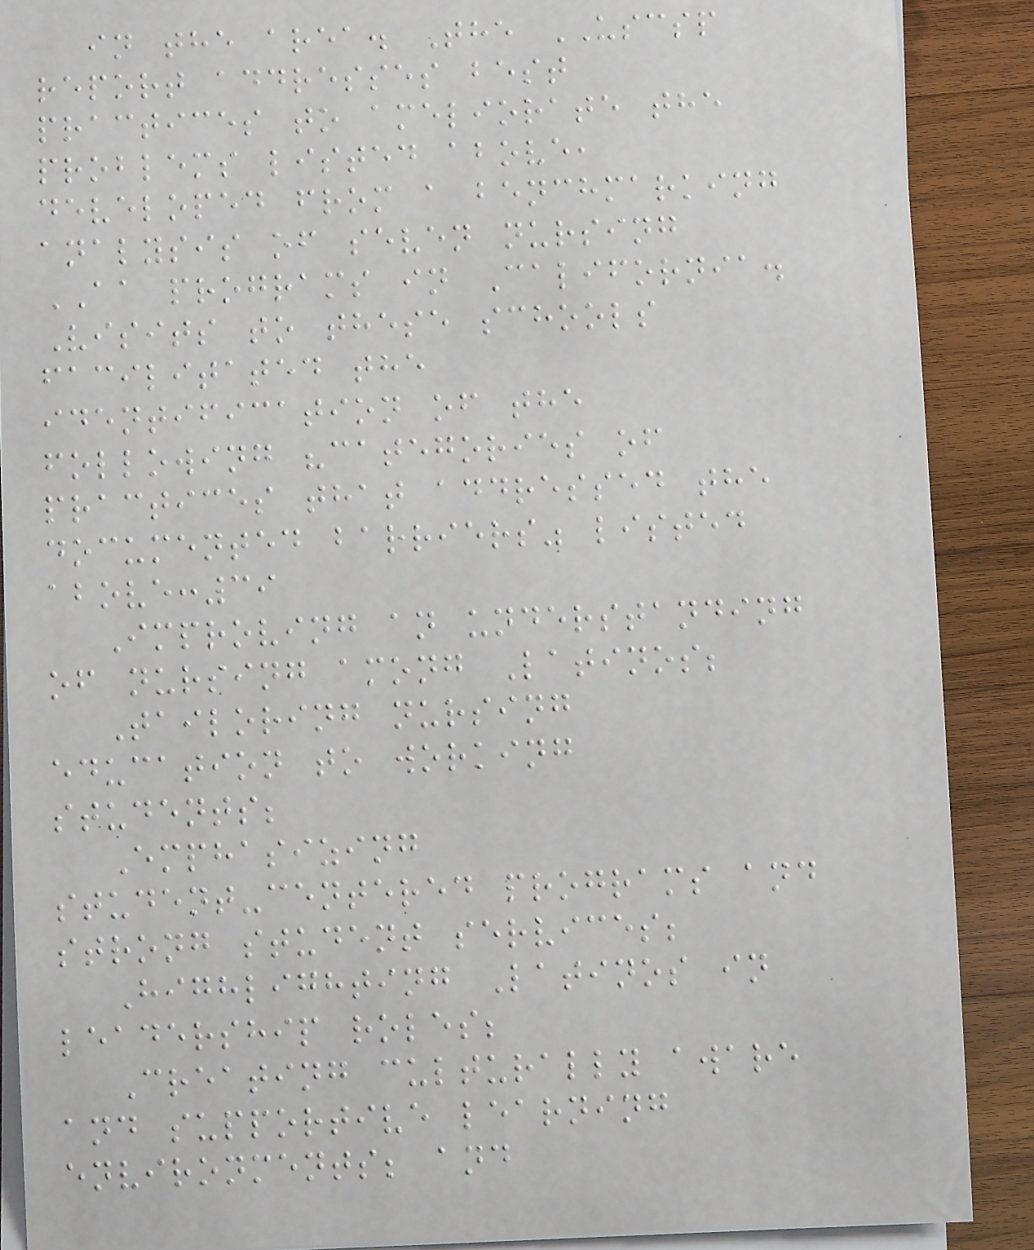in the area. The USCSP
report addresses best
practices to ameliorate the
problems listed above,
developed from a benchmarking
analysis of seven nursing
AA programs in California.
Visits to these schools
facilitated the
identification of the
following "categories of
practices that addressed the
documented barriers" listed
above:39
Improving an understanding
of nursing among Latinos;
Tailoring nursing
education to working
students;
Emphasizing
student-centered programs and
strong student services;
Highlighting Latinos in
leadership roles;
Creating culturally aware
and supportive learning
environments; and
